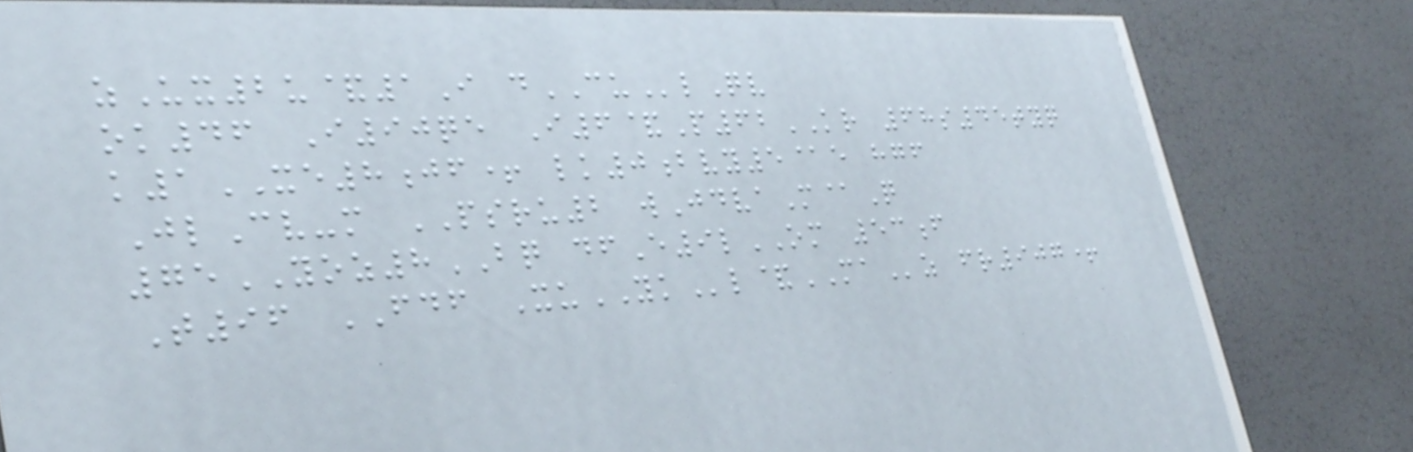zUx2u&1I dCUlQv
ok46 I90qe I6&P62KR 68s45tyq
k1XE8jf+ lk0bvy5@e hgf
JlCv-m PSRU2 wJdvaM@Q
75YOZ8BQ dfE9lOM 53f
T96 FDF XuYKl&MAz fr907+
